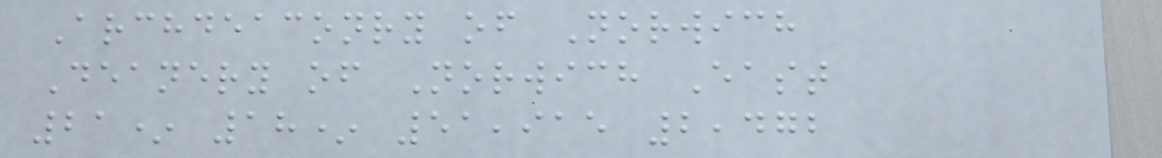Archdeaconry of Norwich
Deanery of Norwich East
21* 18* 51,915 2,472
